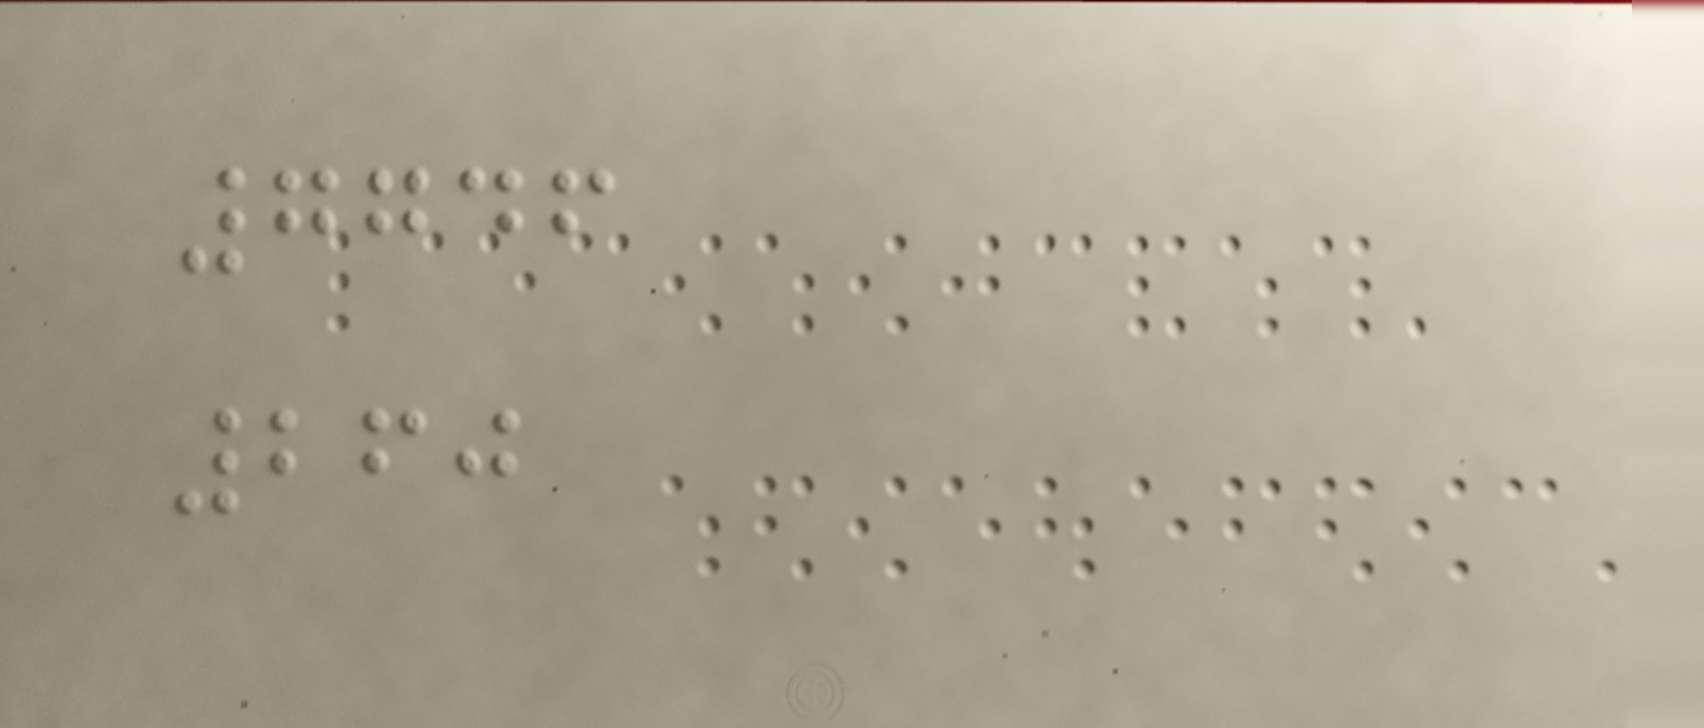7746
260
